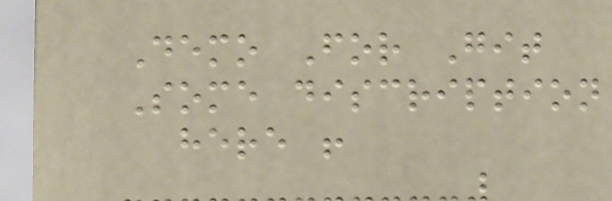Demo For Git
Some discription
here !
